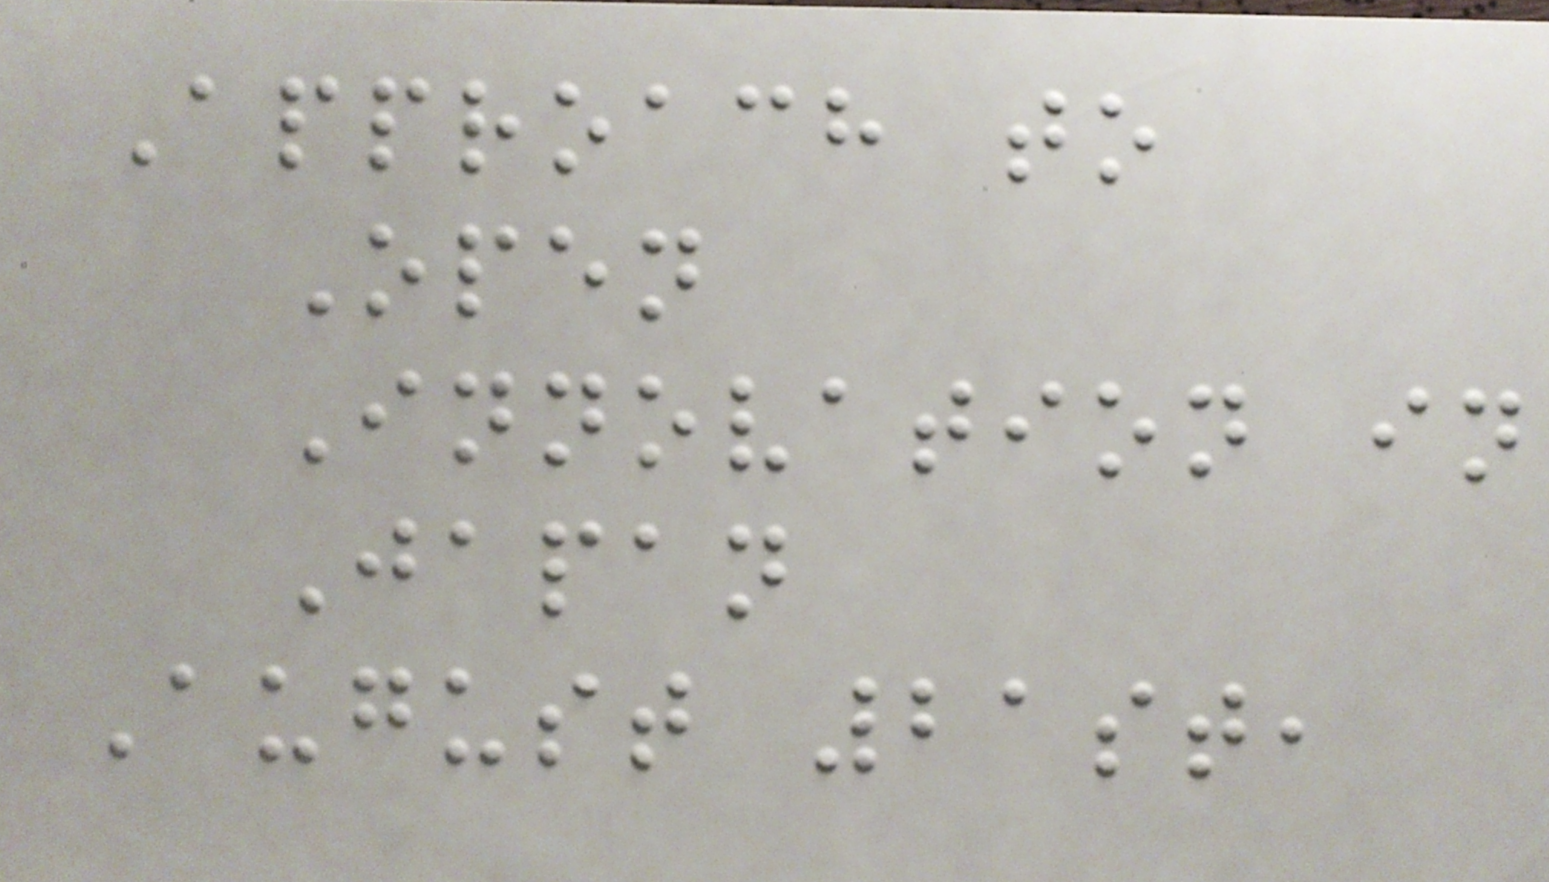Approach to
Open
Innovation in
Japan
August 21st,
